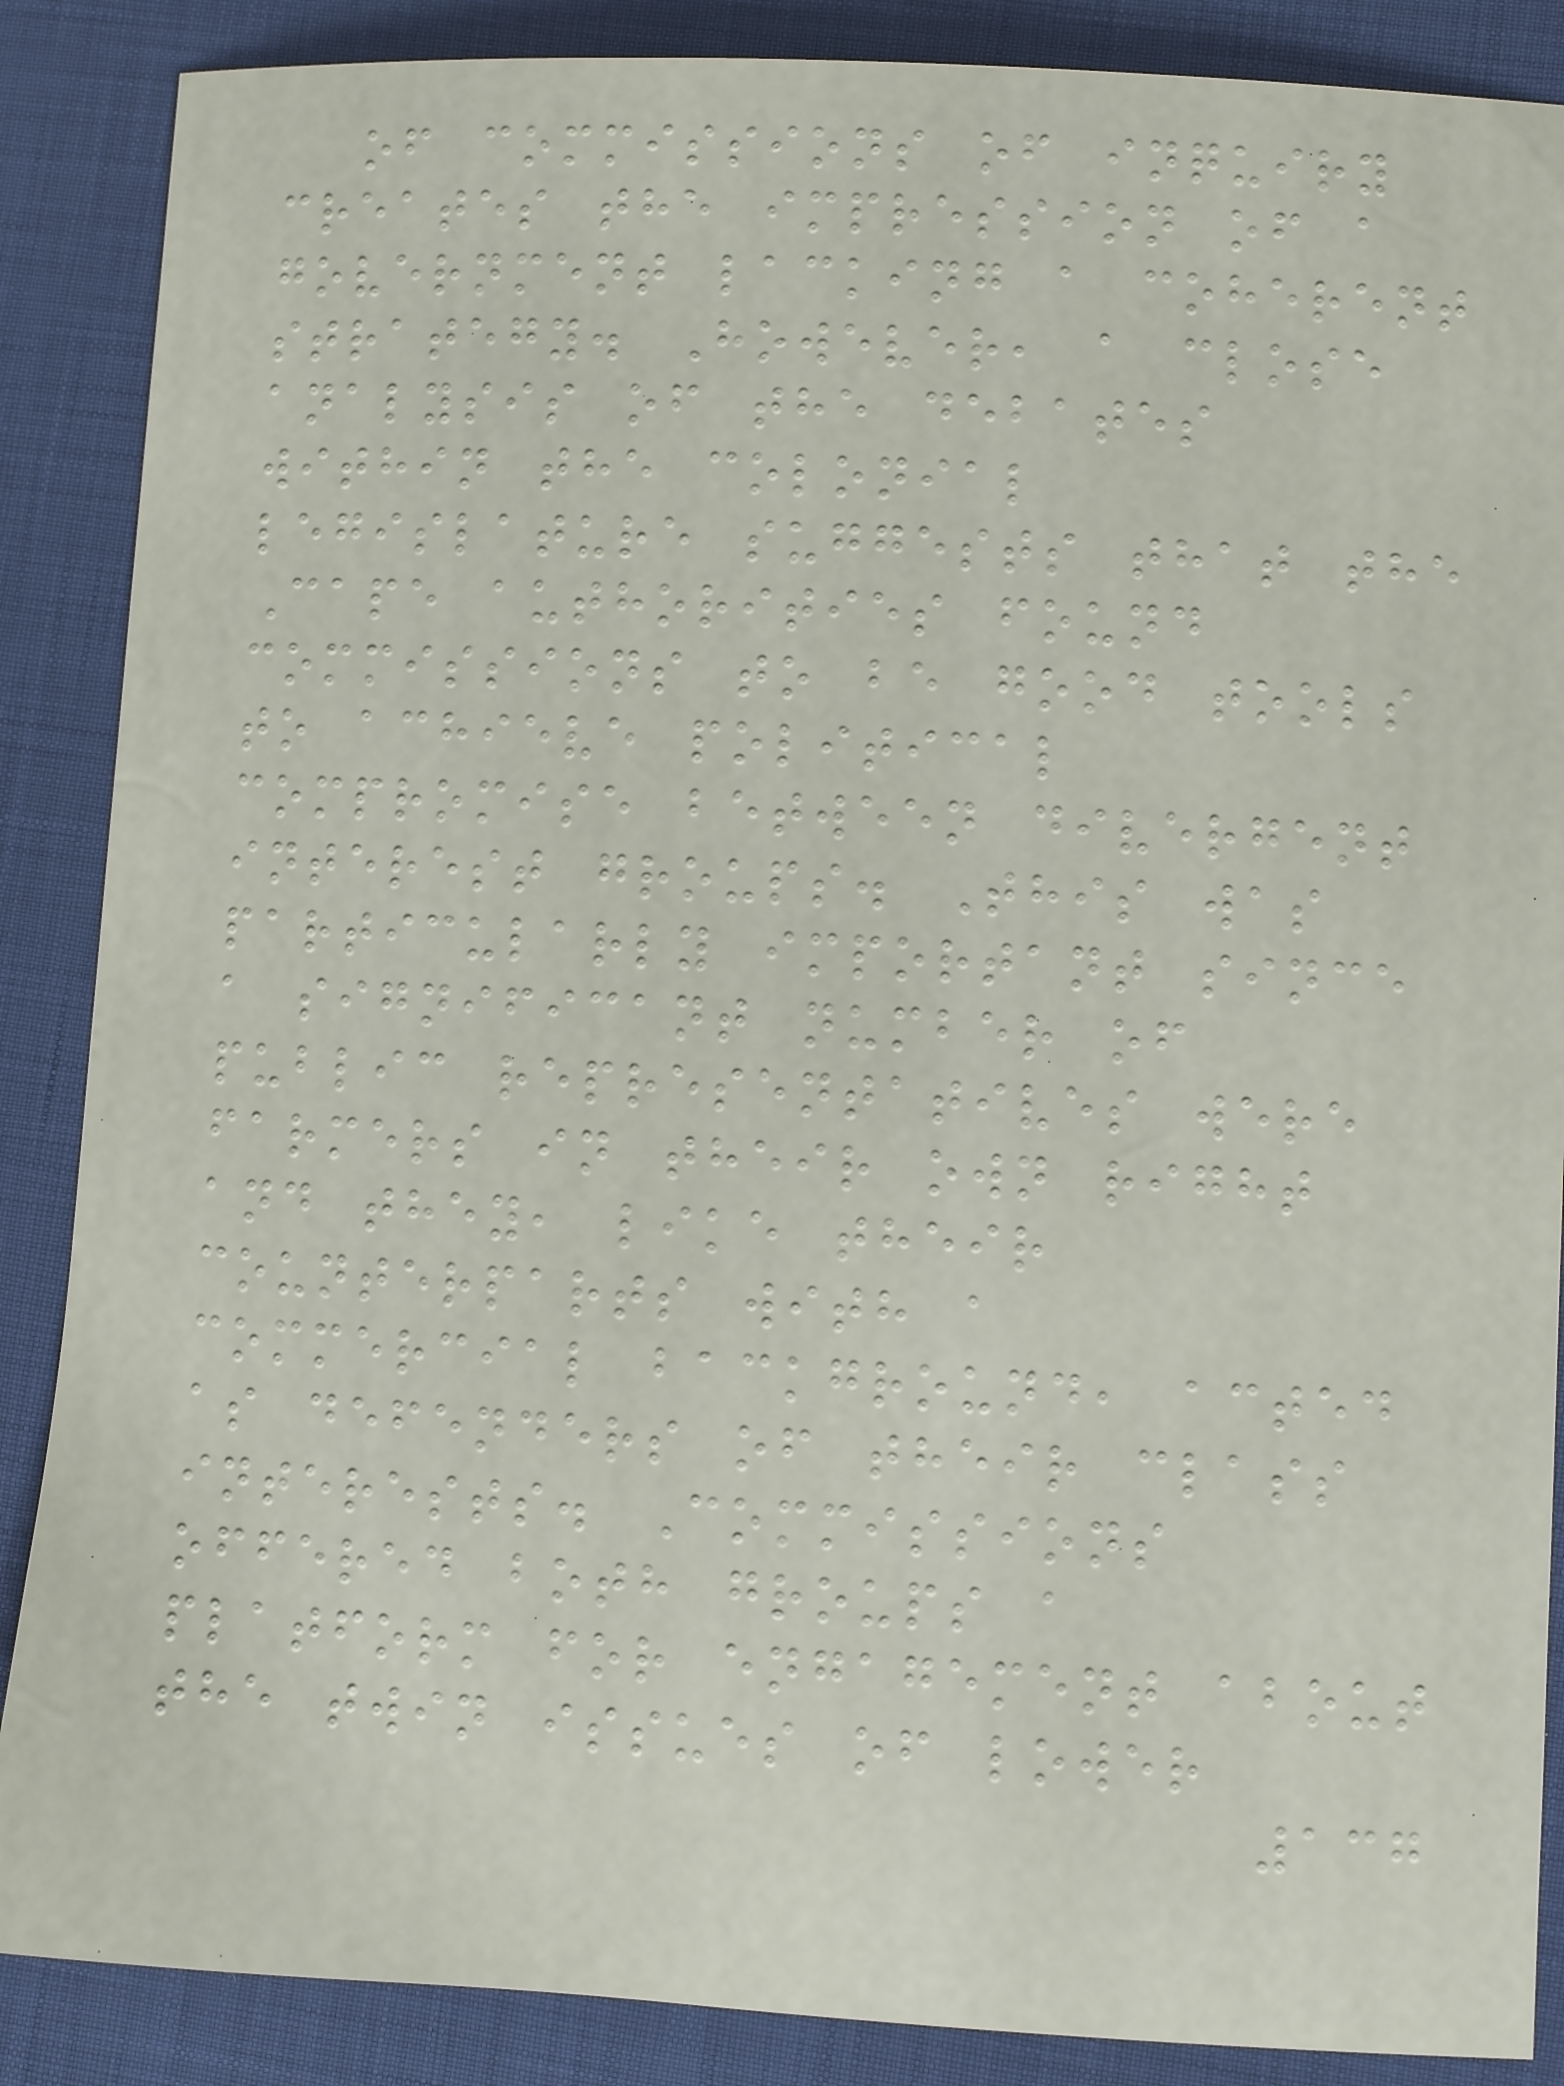of commissions of inquiry
creates the impression of a
government lacking a coherent
strategy. However, a close
analysis of the debates
within the colonial
legislature suggests that the
Cape authorities found
commissions to be good tools
to achieve political
compromise between divergent
interest groups. This was
particularly important since
a significant number of
public representatives were
farmers in their own right
and they, like their
counterparts with a
commercial background, acted
as defenders of their class
interests. Commissions
offered both groups a
platform for engagement about
the twin issues of lower
137
